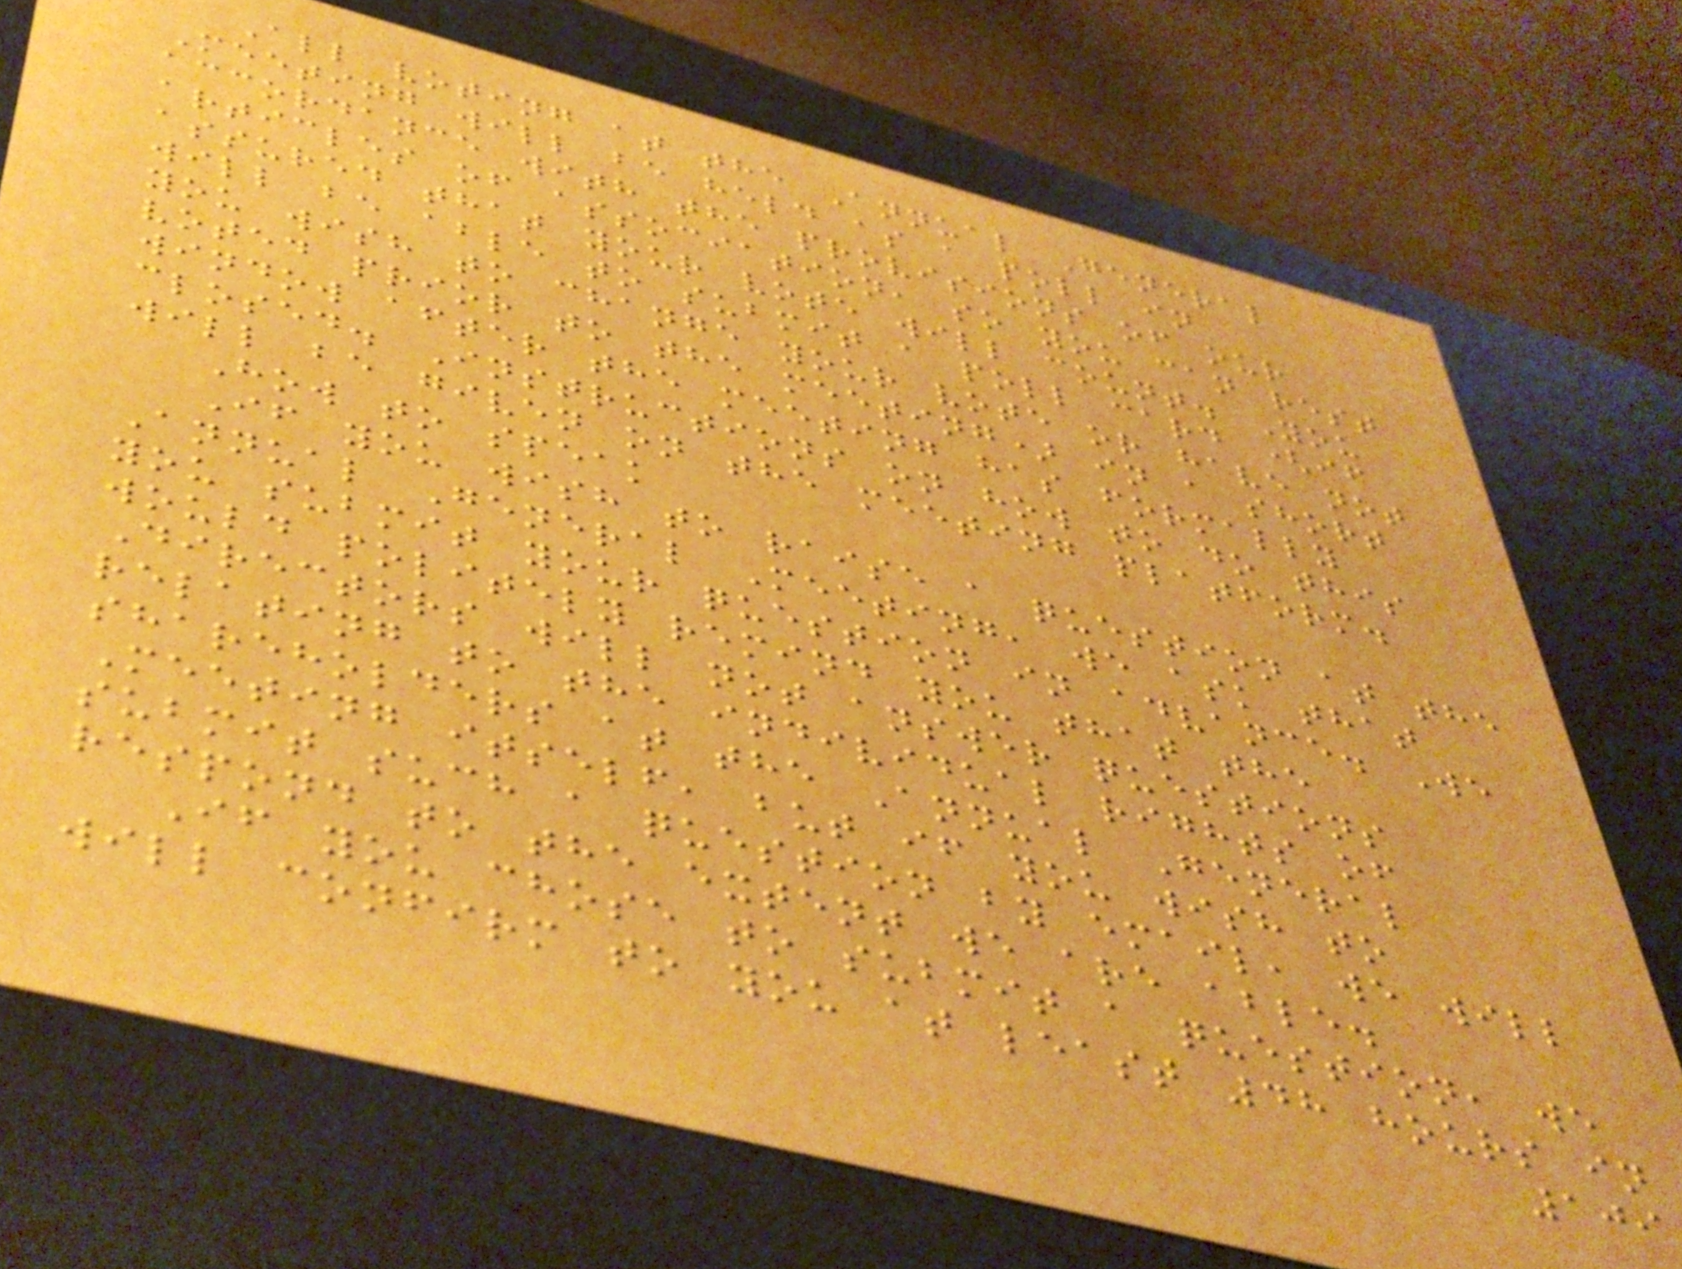All voting at the Annual General
Meeting will be held as a poll in
accordance with the provisions of our
articles of association, so you can rest
assured that your vote will count. You
will be able to submit a poll card (if
you wish to change your vote or have not
voted prior to the meeting) in a short
window after the meeting has formally
closed. Instructions on how to do this
will be given on the meeting platform.
How to speak
If you wish to raise a question at the
Annual General Meeting, we ask that
you submit your question in advance. We
would politely remind you that the
Directors will not answer questions
relating to the individual rights of
shareholders at the Annual General
Meeting itself, but if you wish to
submit such a question by email, we will
respond to the extent we are able.
If you chose to submit a question, we
will confirm to you at least 48 hours in
109
